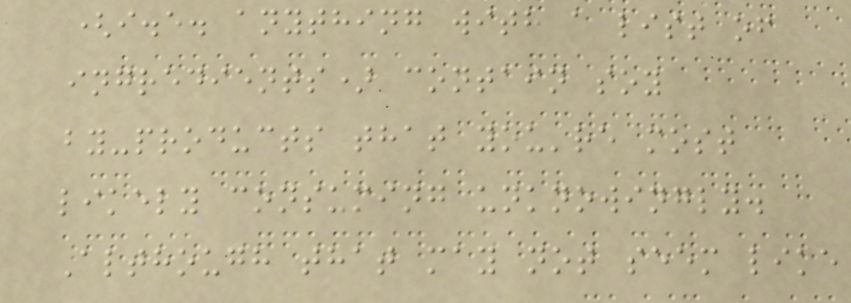(i.e. anything with a list of
ingredients) contain soy
by-products that you're most
likely consuming unknowingly.
Although that may not seem like
